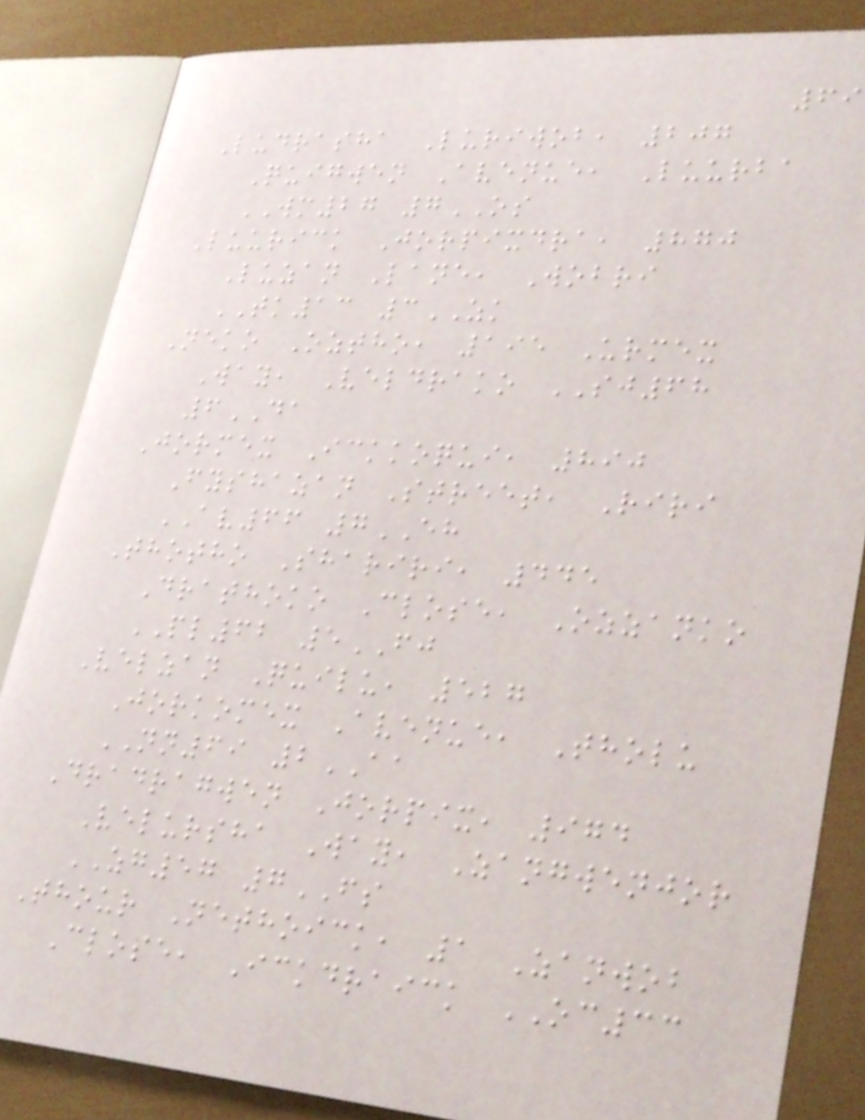69
Ludrasha Luriwob, 207
Quigwen Avenue, Luurba
WM27 7OS
Luurick Jorpixdra, 870
Luzan Lane, Wobri
TK13 3ZK
Neko Oztho, 195 Urmex
Way, Veldrako SJ68
6DA
Jormex Ickkoqui, 890
Fyshazan Street, Riri
AV66 7EH
Thotho Shariri, 445
Drathoko Close, Ozzanko
PL62 5FJ
Velzan Quilu, 527
Jorkomex Avenue, Tholu
NN69 2AA
Dradragwen Jorpix, 974
Velursha Way, Zangwenjor
ZG57 7FS
Thour Nethoick, 1 Zanwob
Close, Ickdraick OC33
